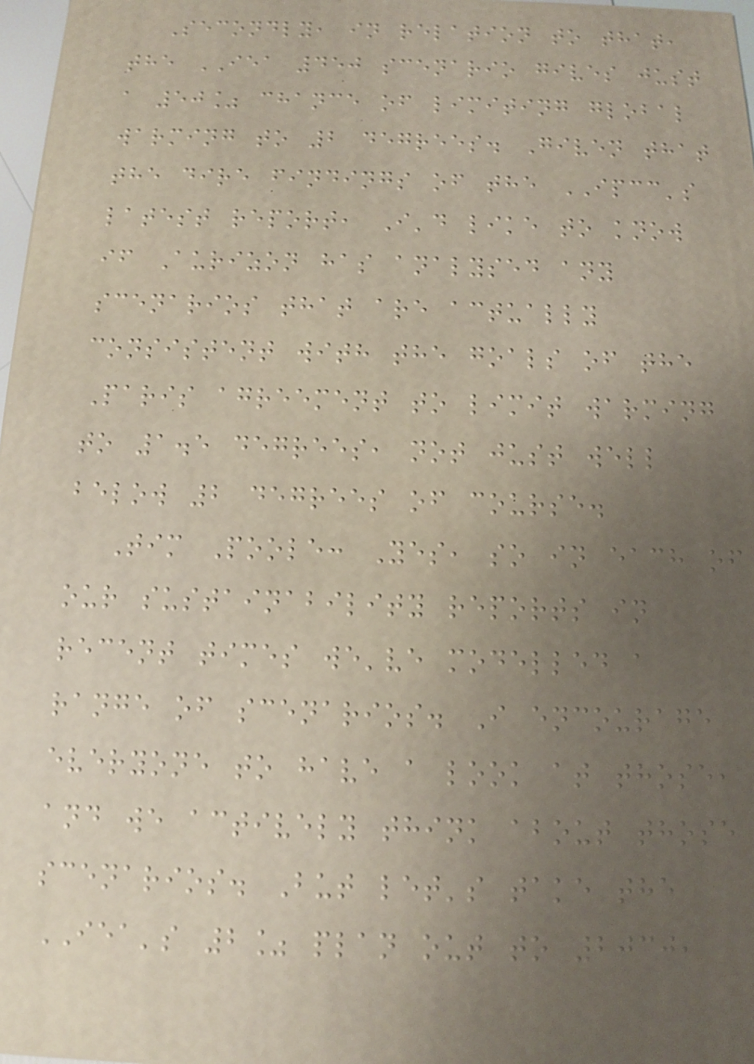Secondly, in relation to that,
the IEA 450 scenario gives just
a 50% chance of limiting global
warming to 2 degrees. Given that
the dire findings of the IPCC's
latest report, I'd like to know
if Aurizon has analysed any
scenarios that are actually
consistent with the goals of the
Paris agreement to limit warming
to 1.5 degrees, not just well
below 2 degrees of course.
Tim Poole: Yes, so in each of
our sustainability reports in
recent times we've modelled a
range of scenarios. I encourage
everyone to have a look at those,
and we actively think about those
scenarios. But let's take the
IEA's 2% plan out to 2030,
